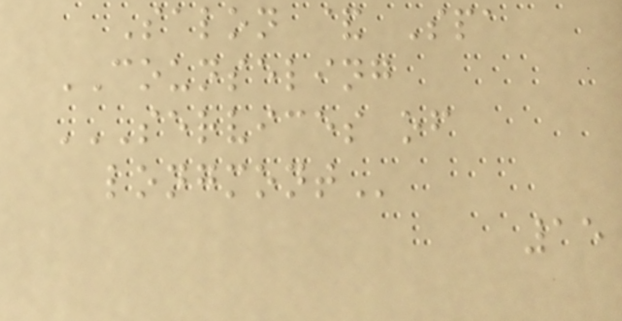Salon & Spa
COUNSELING
SERVICES OF
LONGMONT
15
